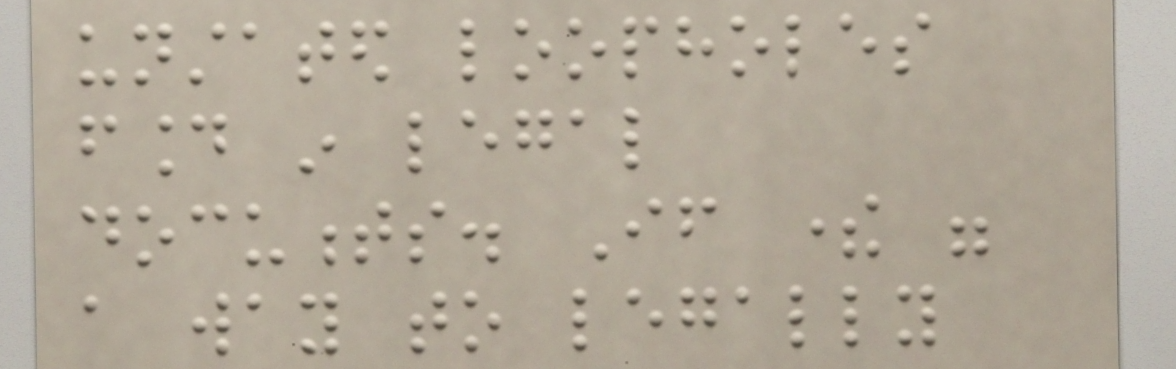unstated loopholes
found in legal
documents. If there were
a way to legally
